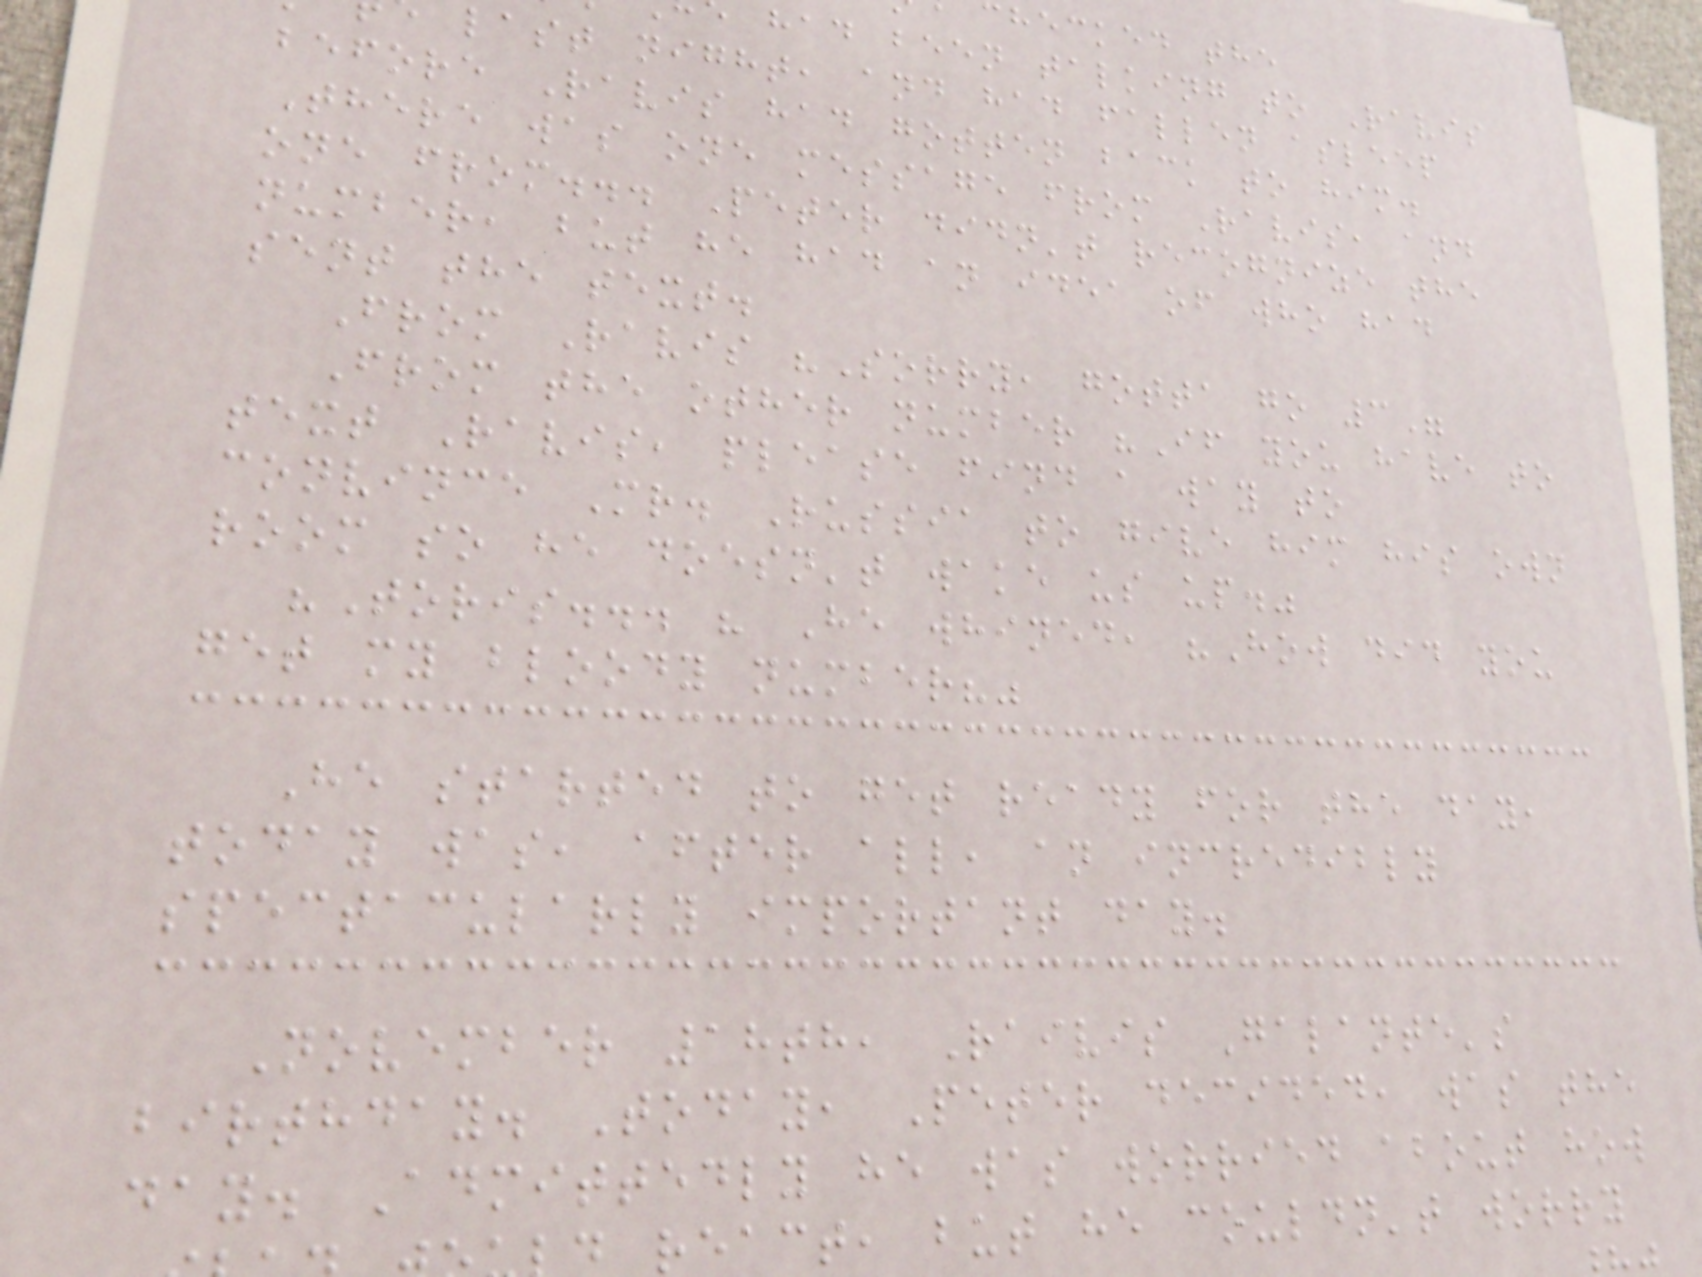checked the
had been talking to Ravis
last night, and had fallen asleep
before Ravis had gotten back to him.
There was one message from Ravis, and
one from... Peter didn't recognize the
number, but he had an idea of who had
sent the text.
From Ravis "Sorry, gotta go 3"
From the other number "If you have to
text Ravis, please find a way to
convince Mr. Russia to give him his own
room so he doesn't wake us up."
"Toris... " He whined, "How did you
get my bloody number?"
He started to get ready for the day,
today was, after all, an incredibly
spectacularly important day.
November 18th, Raivis Galante's
birthday. Today, Peter decided, was the
day. Admittedly he was worried about how
react, but he couldn't worry
